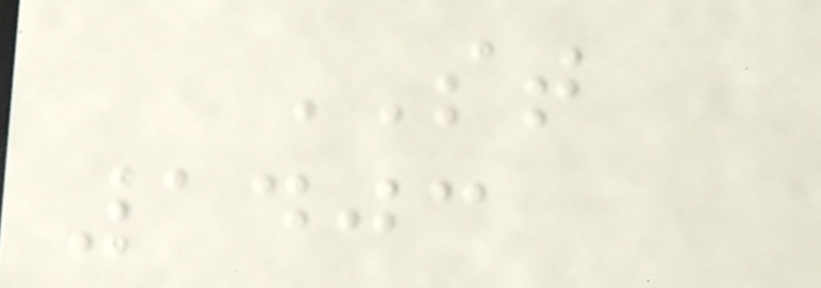ST
1403
